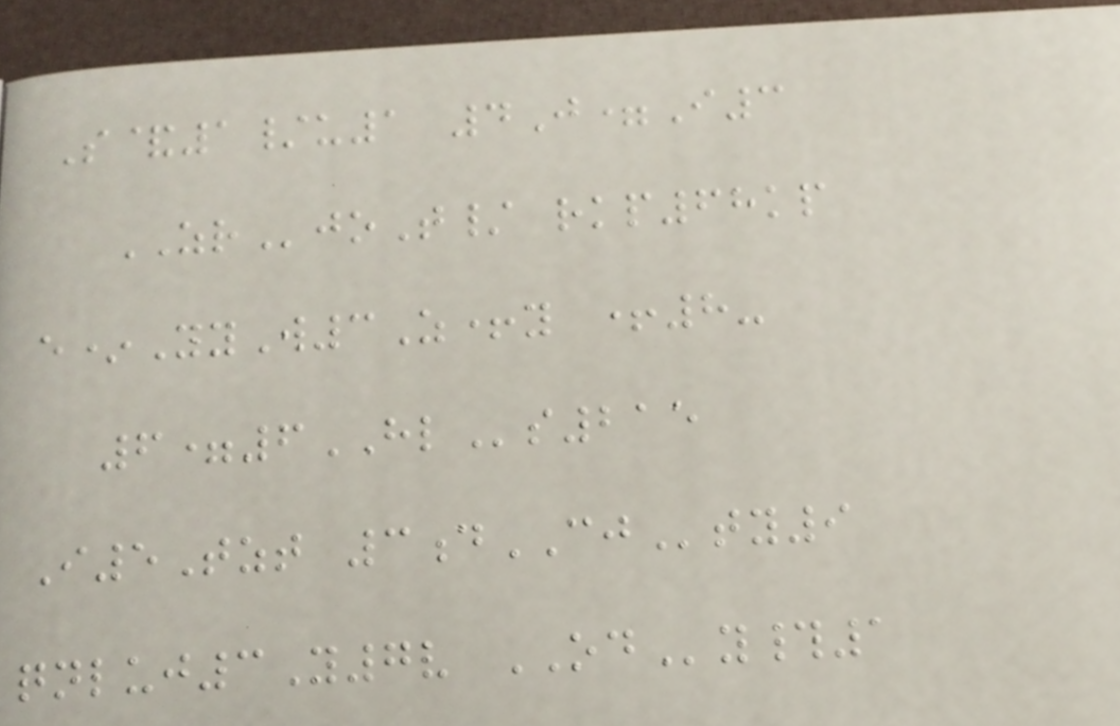S&1/u1 4J=I3
ZRjoT/ rkp68kp
e*YyW3Z+y +8-
6=6HLs215
I5Tzt 3dCJty9
qnluj3Y7v ODy#1
